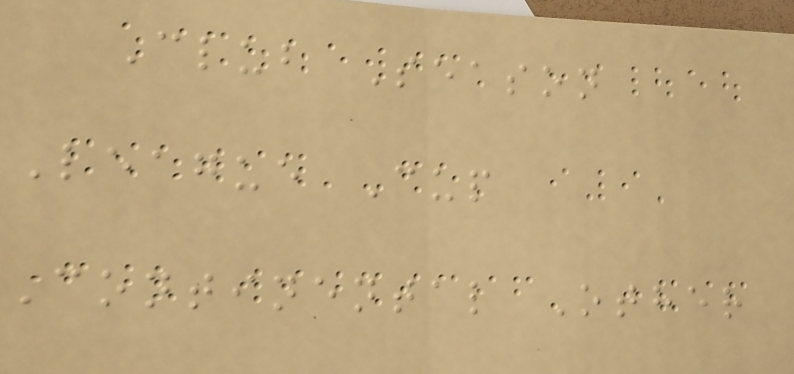Club Season
League Cup
Continental Other
